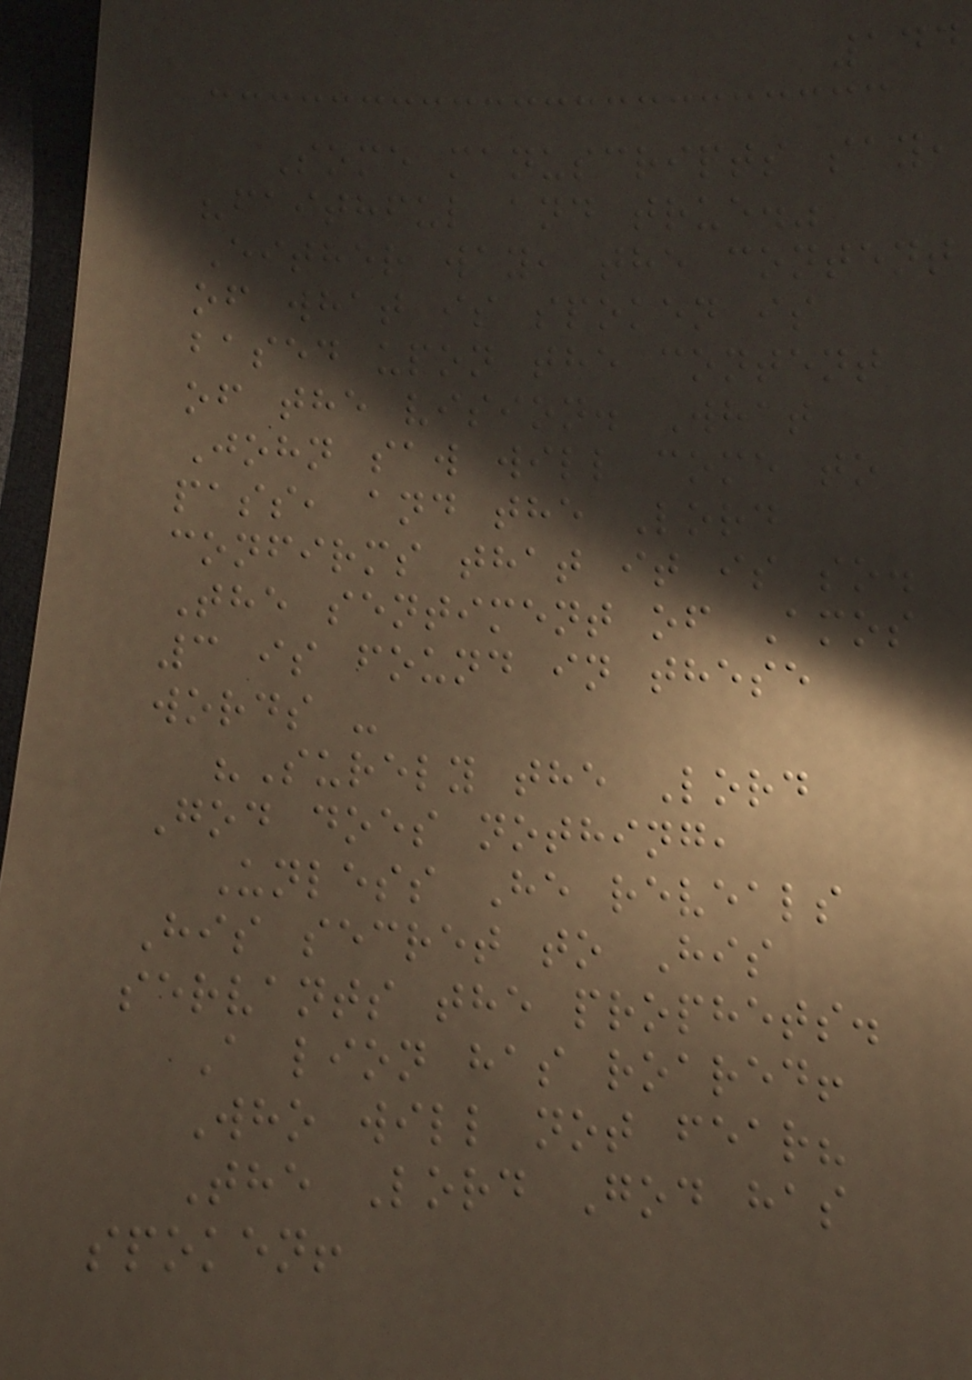144
Some manuscripts say,
"faithful and true."
Either way, the content
of what is spoken is
based upon the content
of the vision. What
John saw will come to
pass, and the Lord
confirms that it is so.
The sentiment of Amos
3 is found in these
words -
"Surely the Lord
God does nothing,
Unless He reveals
His secret to His
servants the prophets.
A lion has roared!
Who will not fear?
The Lord God has
spoken!
